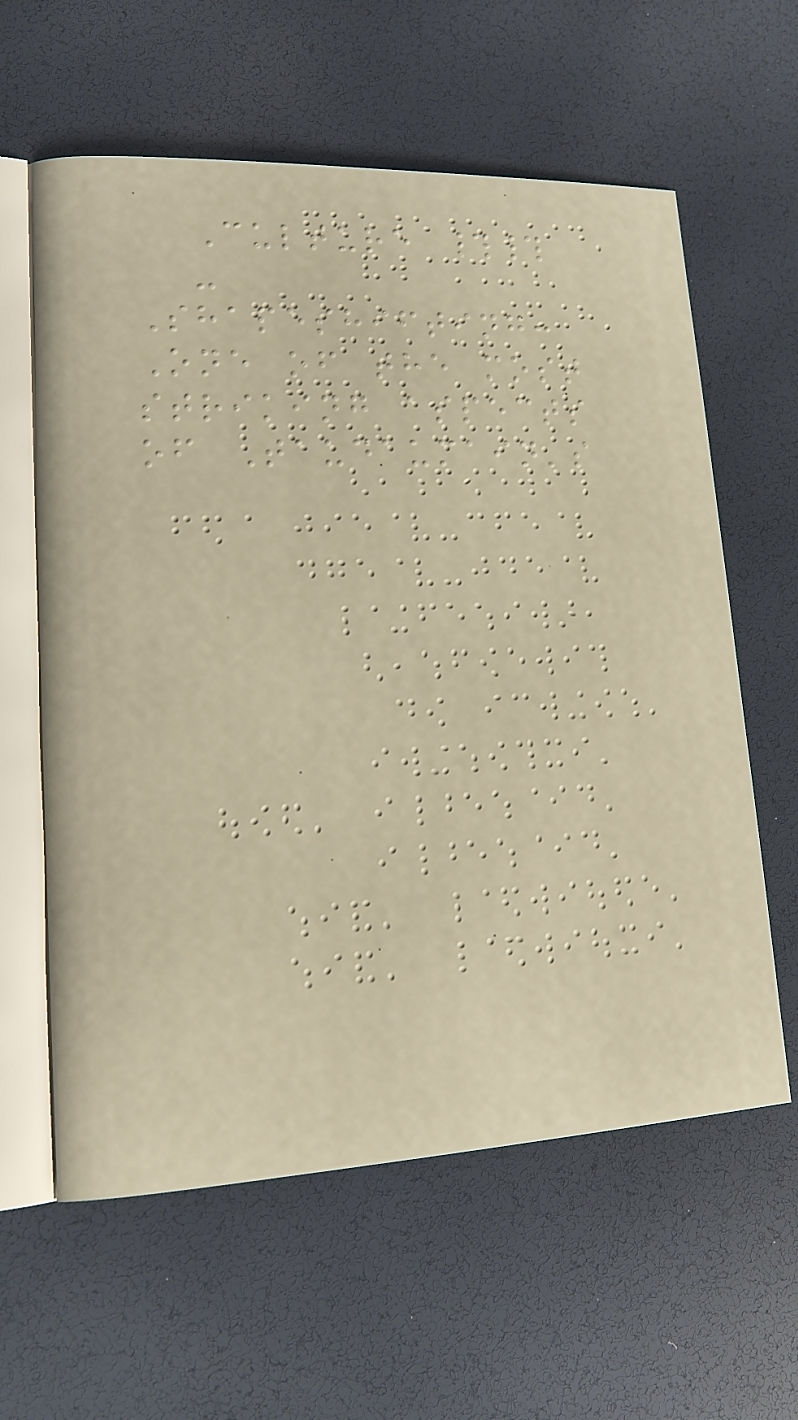Culture ##
-
Shapeshifting:
One of the most
striking aspects
of Taudaumain's
